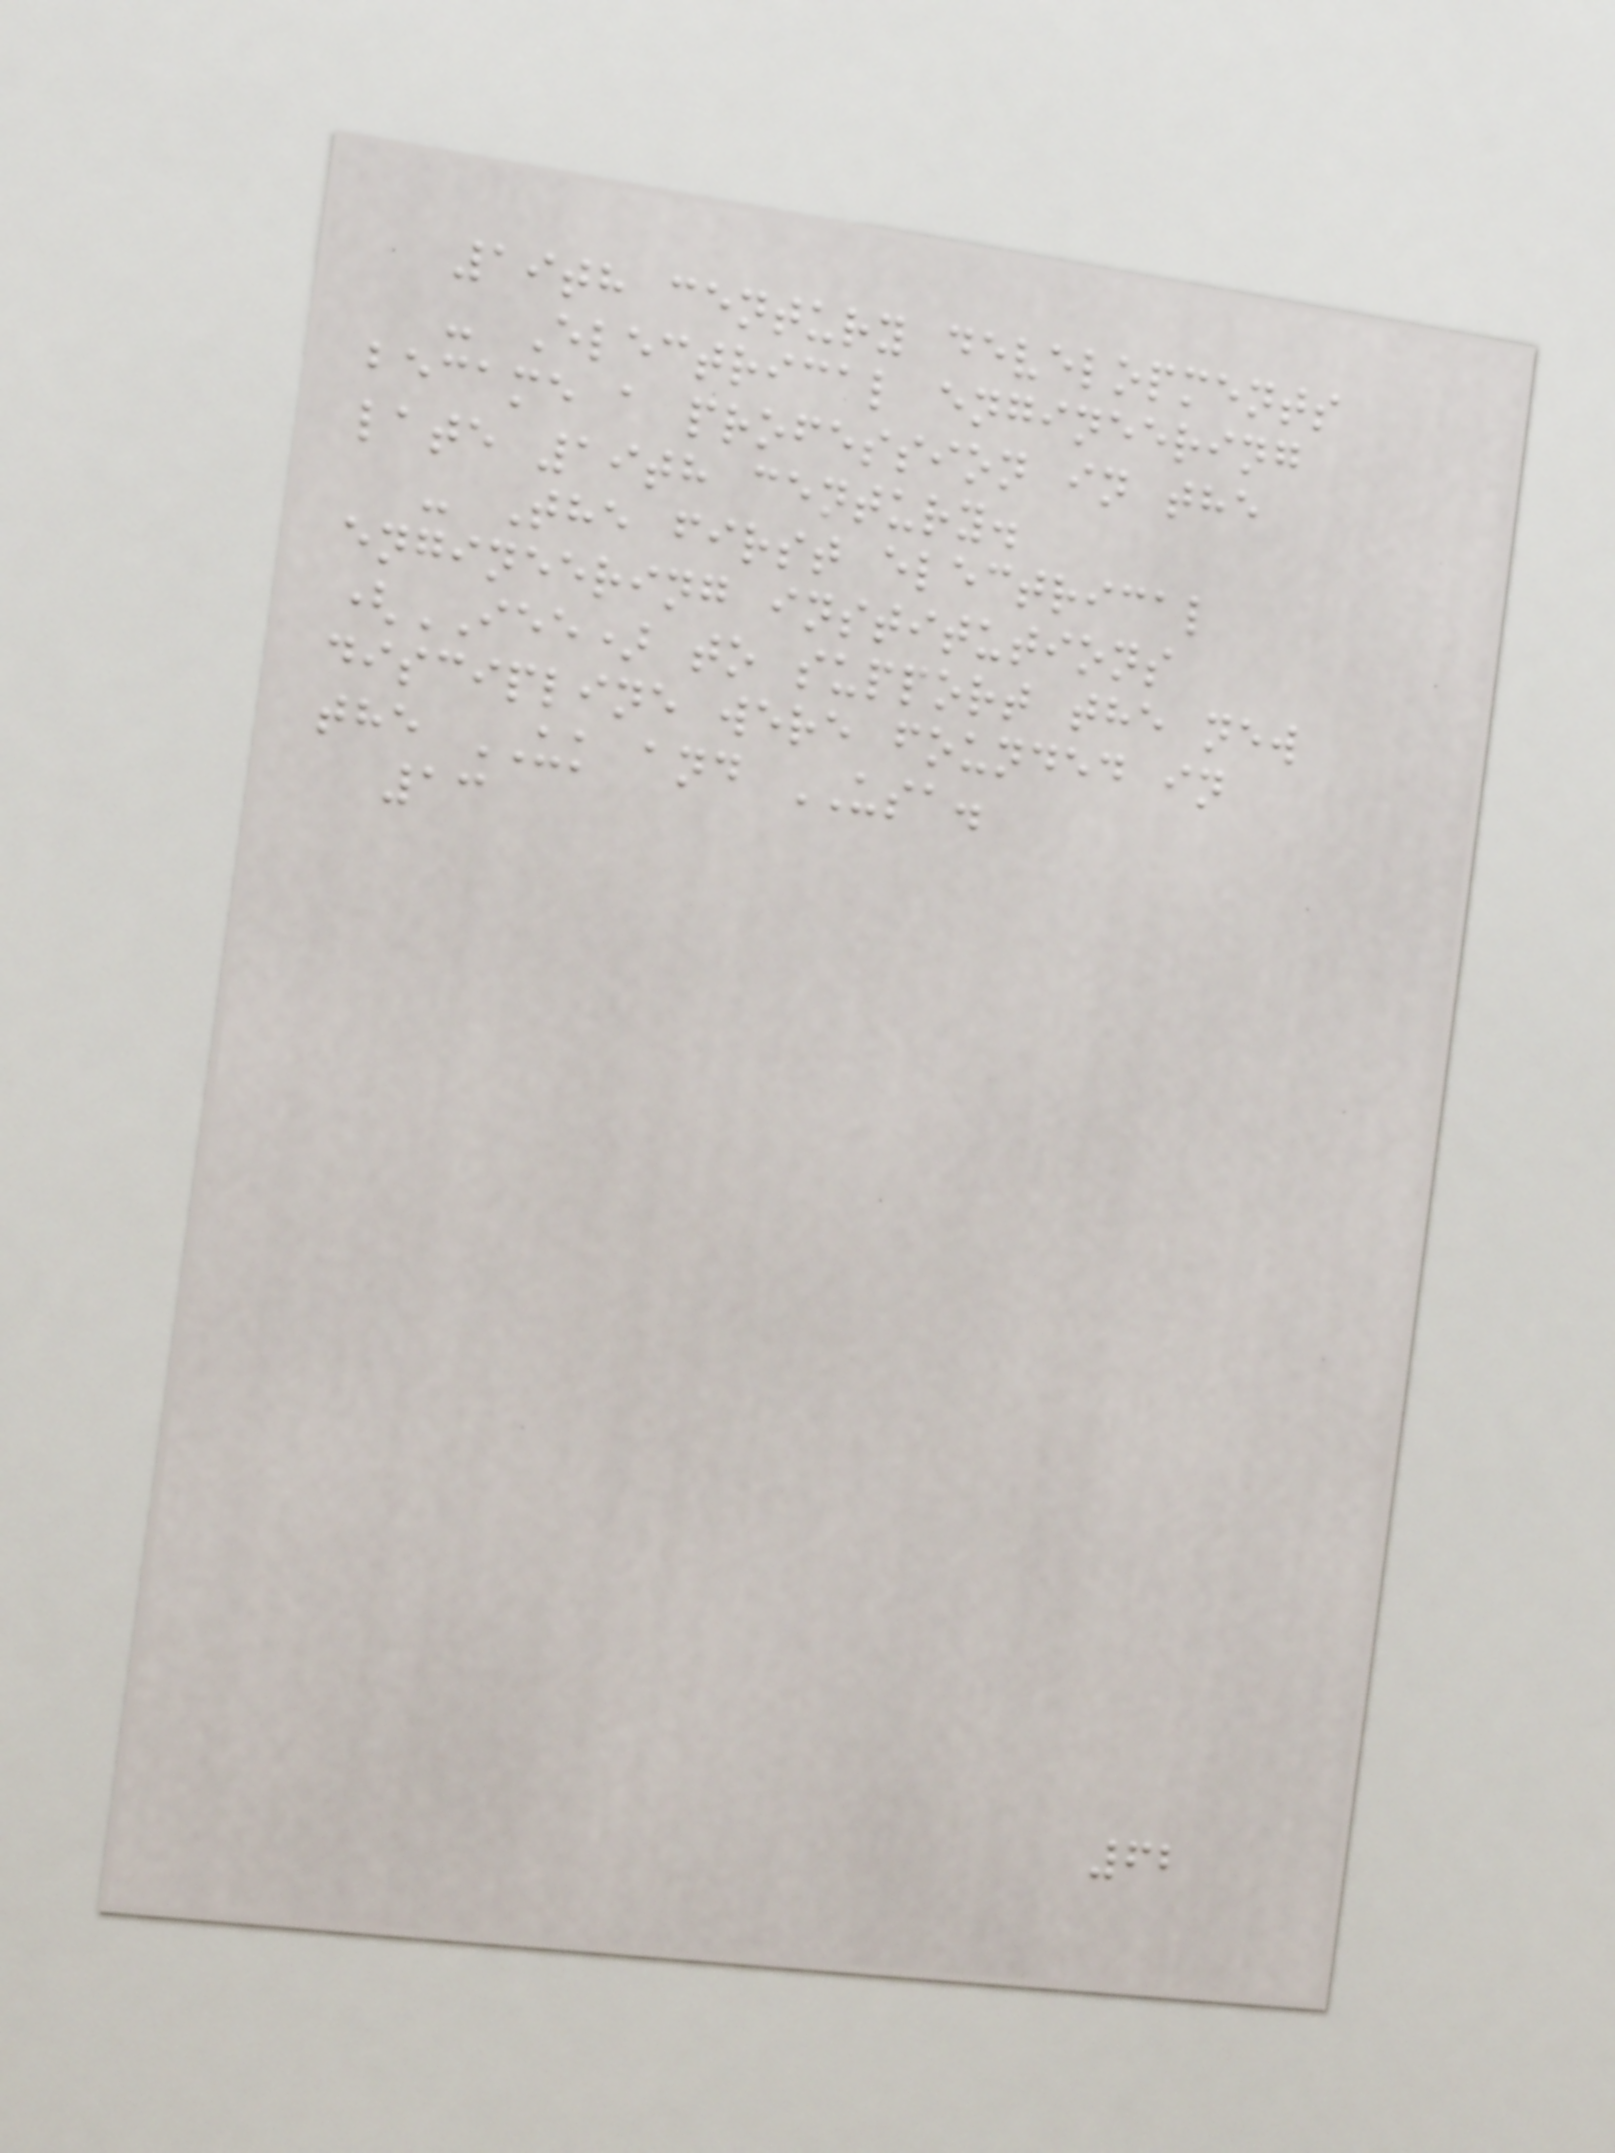19th century developments
- Electrical engineering
became a profession in the
late 19th century.
- The first electrical
engineering institutions
(IEE) to support the new
discipline were founded in
the UK and USA.
13
62
